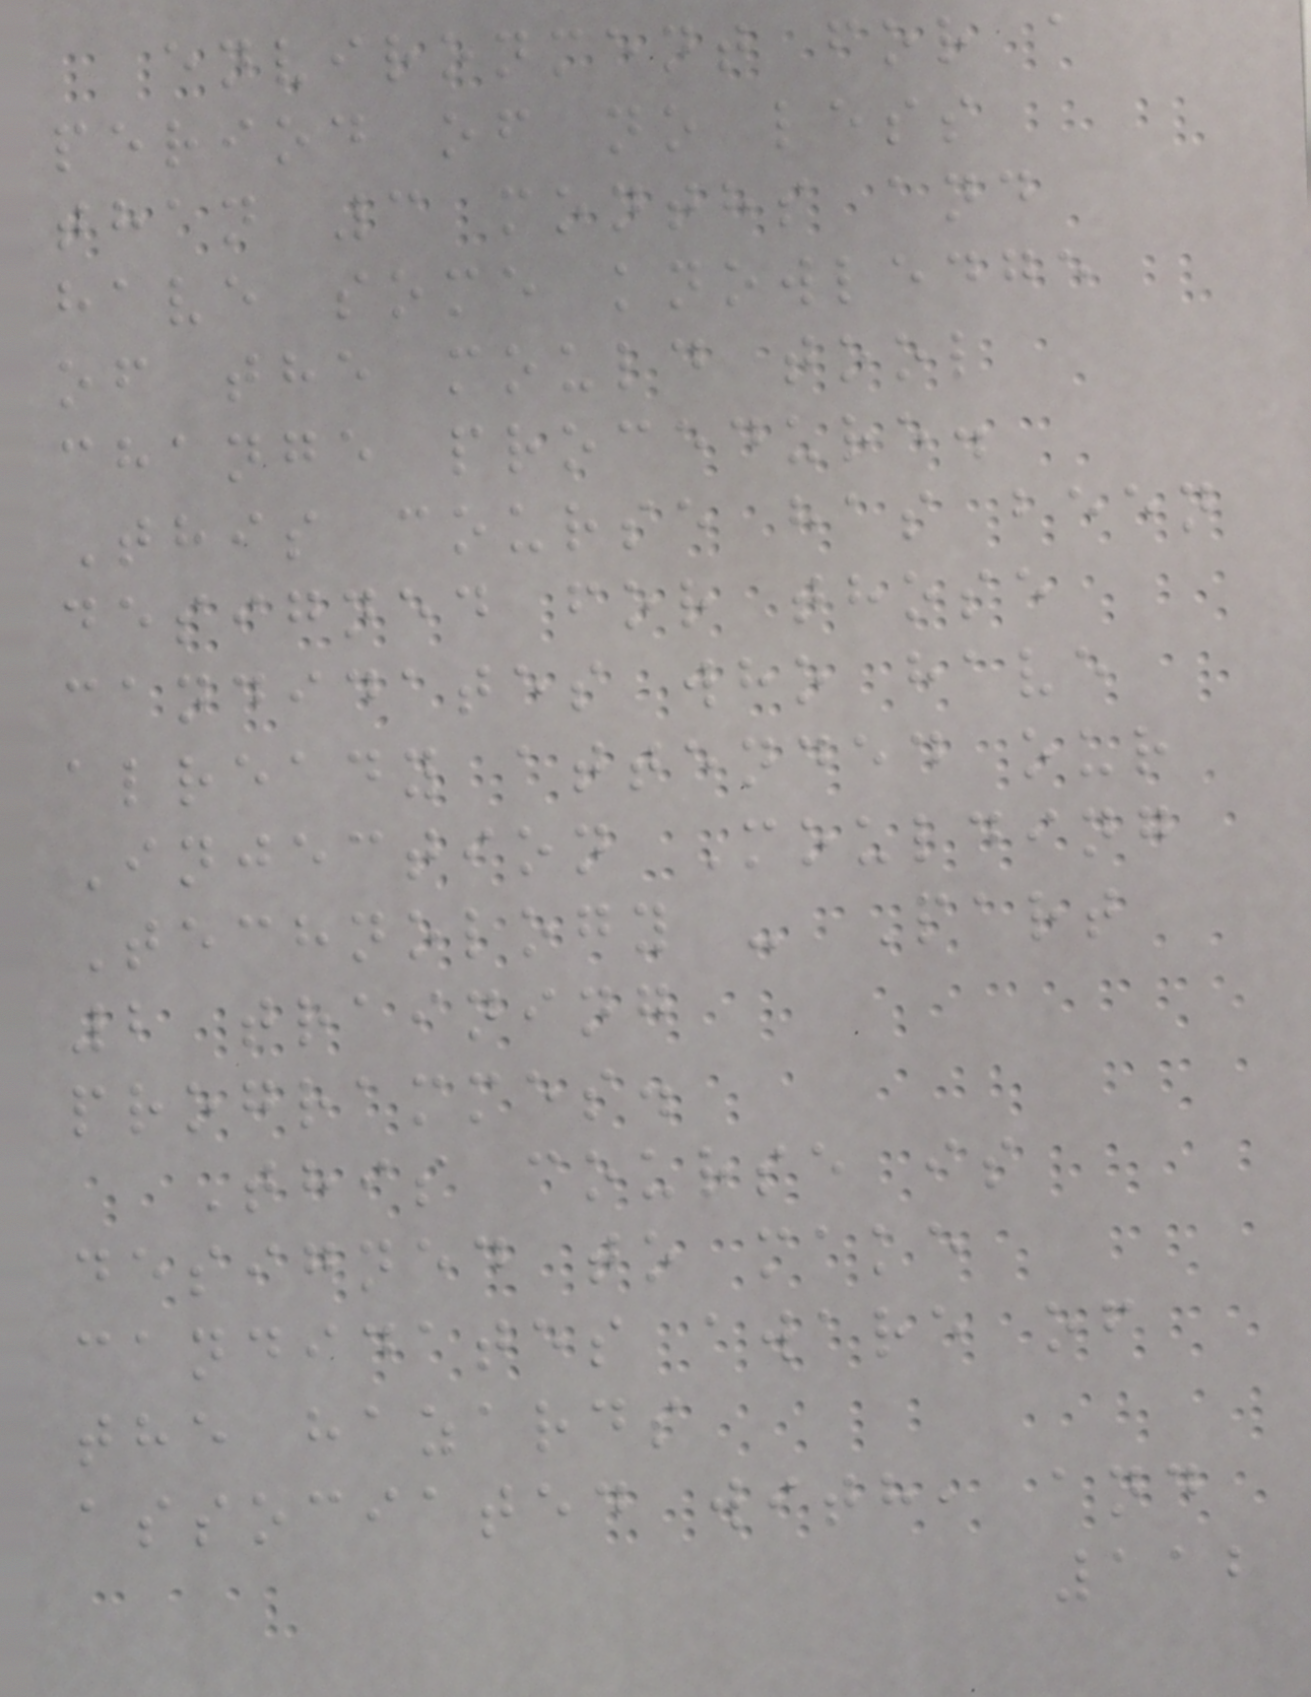environment for a
period of no less
than 3 months and
have some knowledge
of the mould tool
change procedure.
This course has been
designed for those
candidates who have
already attended our
Injection Moulding
Technology - Part
2 training
programmes.
This course is
designed to make
candidates aware of
the hazards
associated with, and
112
